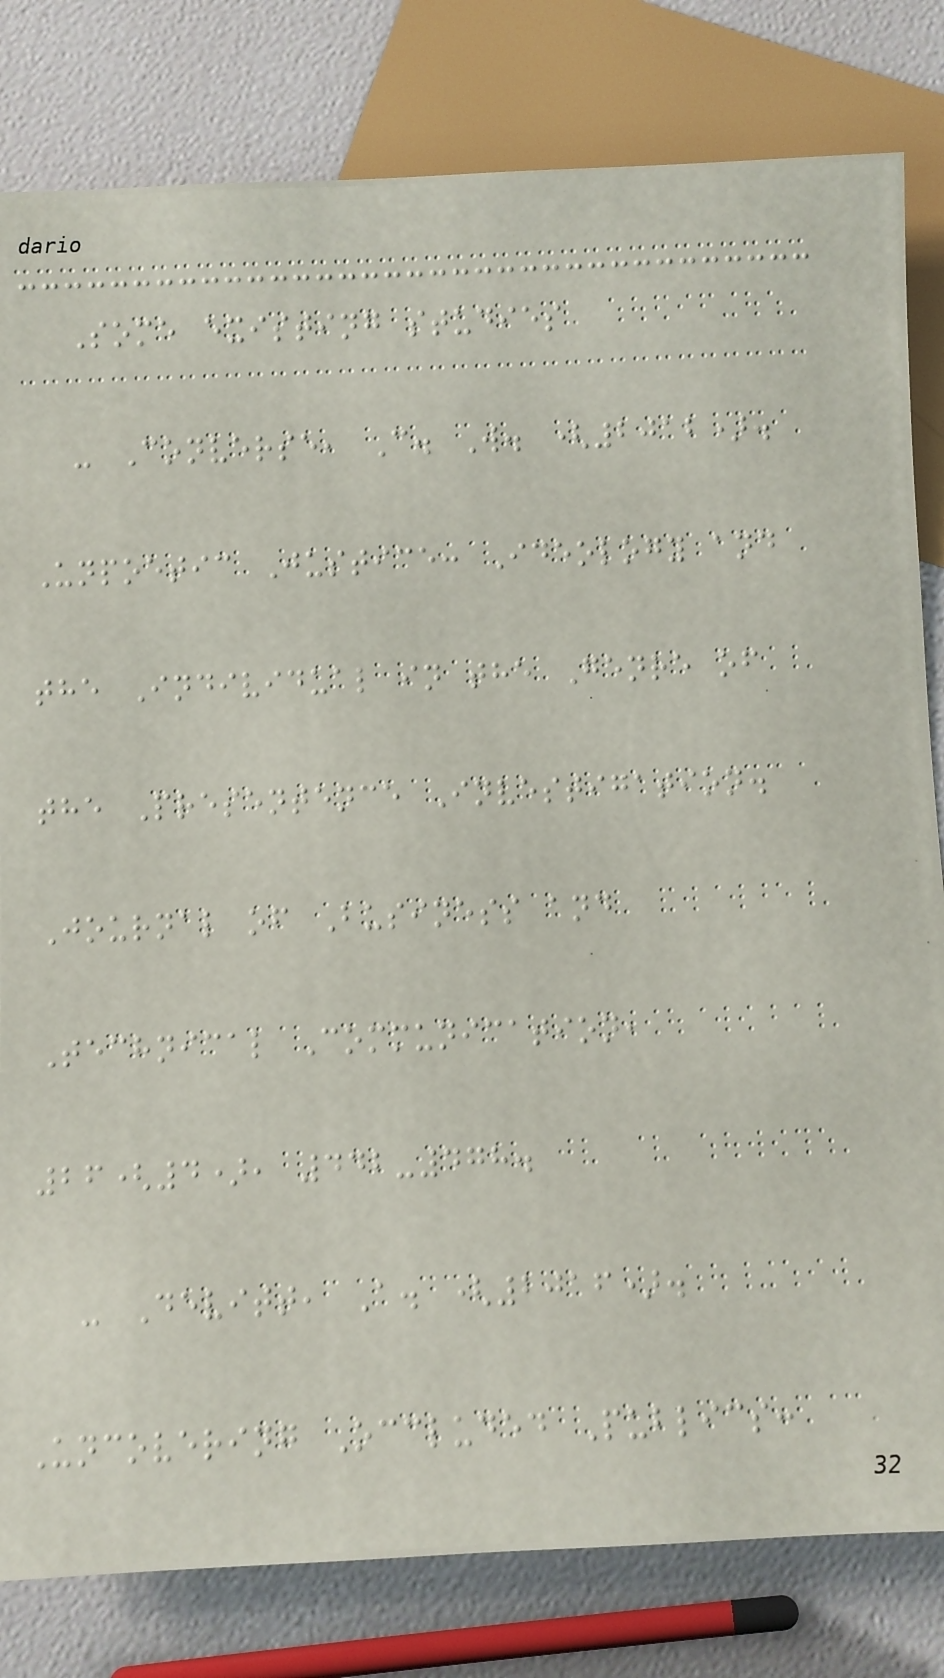Some existing studies
- Converse, C. W. (2012).
Unpoetic Justice: Ideology and
the Individual in the Genre of
the Presentence Investigation.
Journal of Business and
Technical Communication,
26(4), 442-478.
- Devitt, A. (2016).
Uncovering Occluded Publics:
